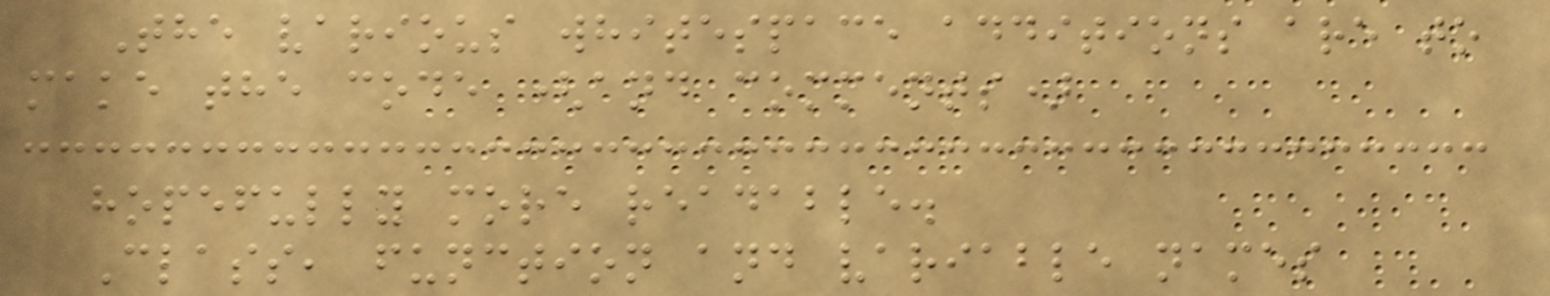The various whitespace additions are to
make the code (and comments)
hopefully more readable.
Class, function and variable names
